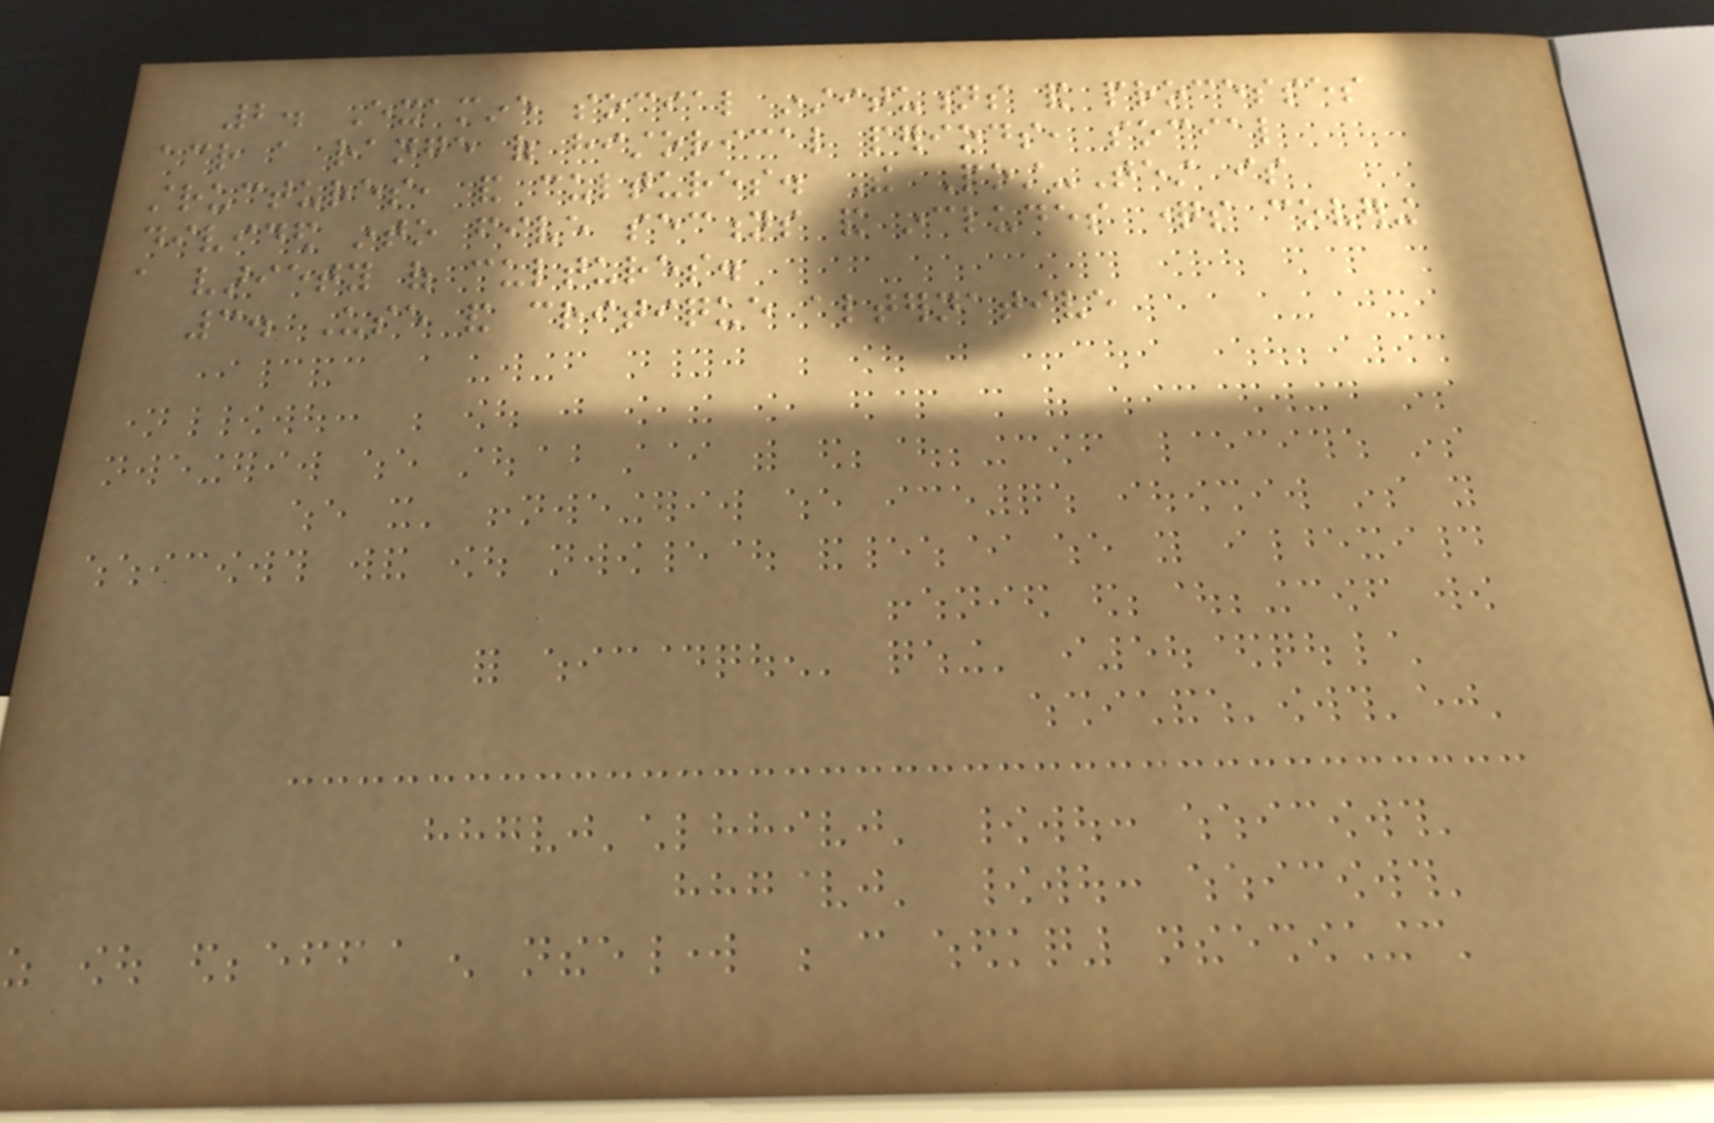2. Examine social institutions and processes
across a range of historical periods, social
structures, and cultures. The Post-Test is
divided into five sections and includes questions covering
a variety of cultures.
3. Use and critique alternative
